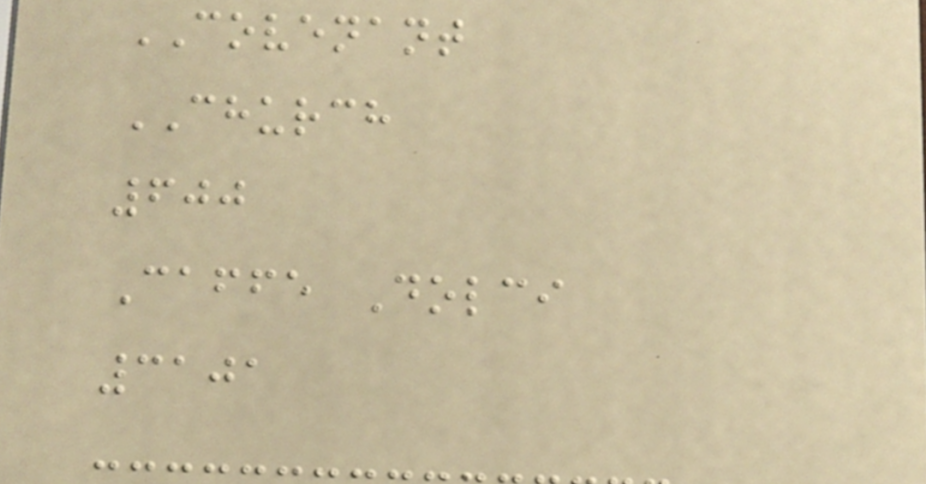COVENANT
CHURCH
600
Caffe Dolci
3101
